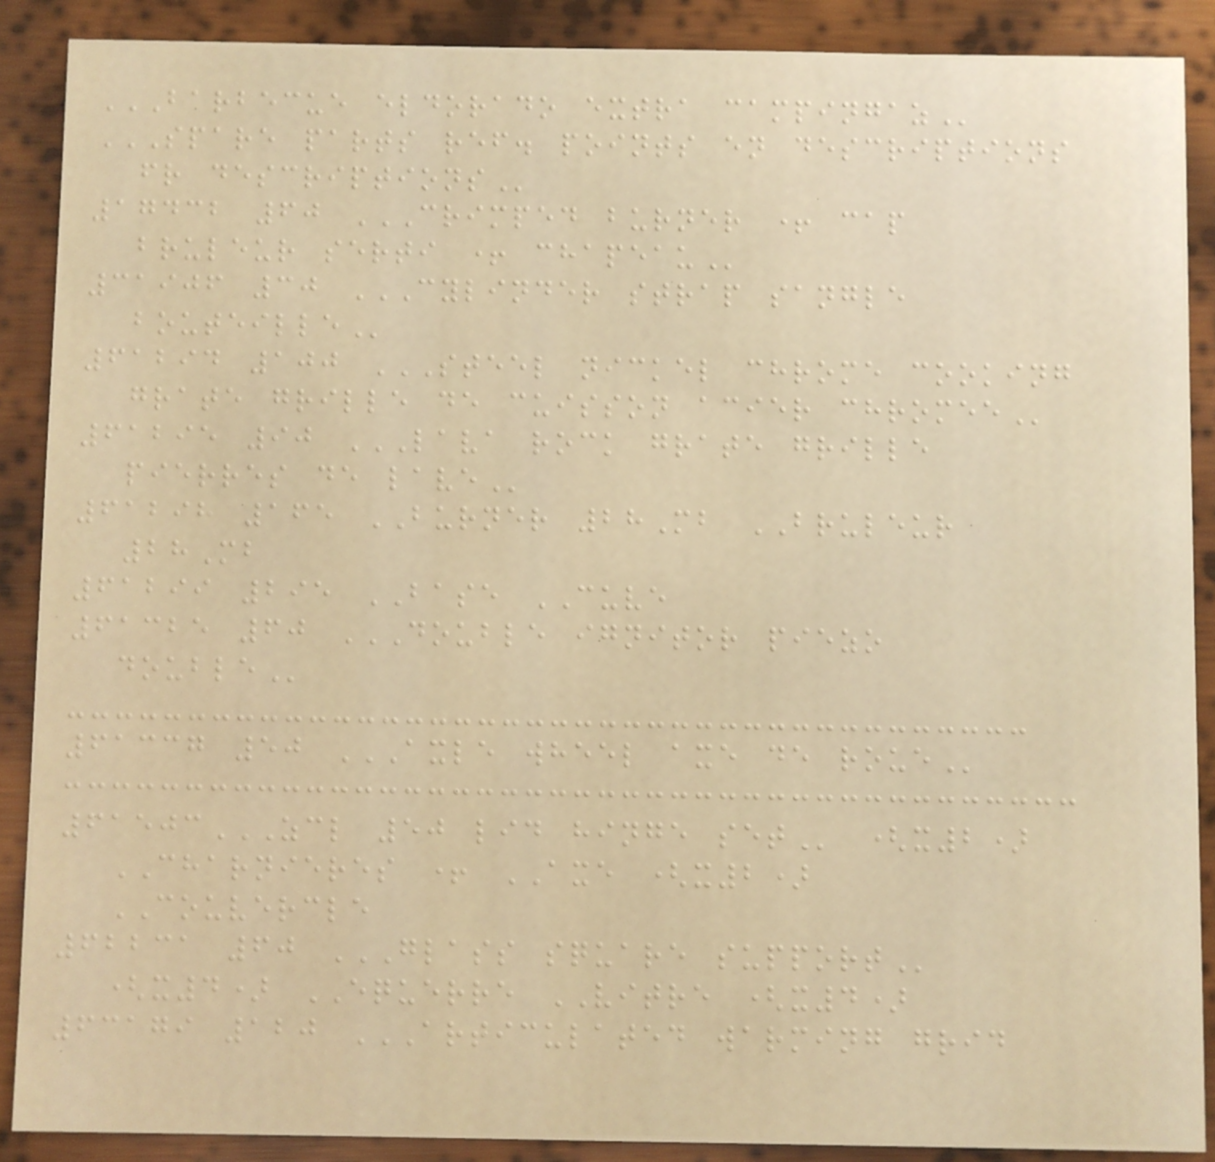BARBECUE ELDORADO EXTRA CAMPINGAZ
SPARE PARTS REF. POINTS EN DESCRIPTIONS
FR DESCRIPTIONS
17432 60 CRIMPED BURNER + CAP
BRULEUR SERTI + CHAPEAU
31906 30 CYLINDER STRAP SANGLE
BOUTEILLE
61294 100 STEEL NICKEL CHROME COOKING
GRATE GRILLE DE CUISSON ACIER CHROMEE
61295 90 LAVA ROCK GRATE GRILLE
PIERRES DE LAVE
61298 165 BURNER 28Mb BRULEUR
28Mb
61299 295 BASE CUVE
61325 60 DOUBLE IGNITOR PIEZO
DOUBLE
61337 50 AXLE WHEEL AXE DE ROUE
61503ZCL 50 LID HINGE SET (x2)
CHARNIERES + AXE (x2)
COUVERCLE
62231 60 GLASS SQUARE SUPPORT
(x4) EQUERRE VITRE (x4)
63179 120 ARTICULATED WARMING GRID
